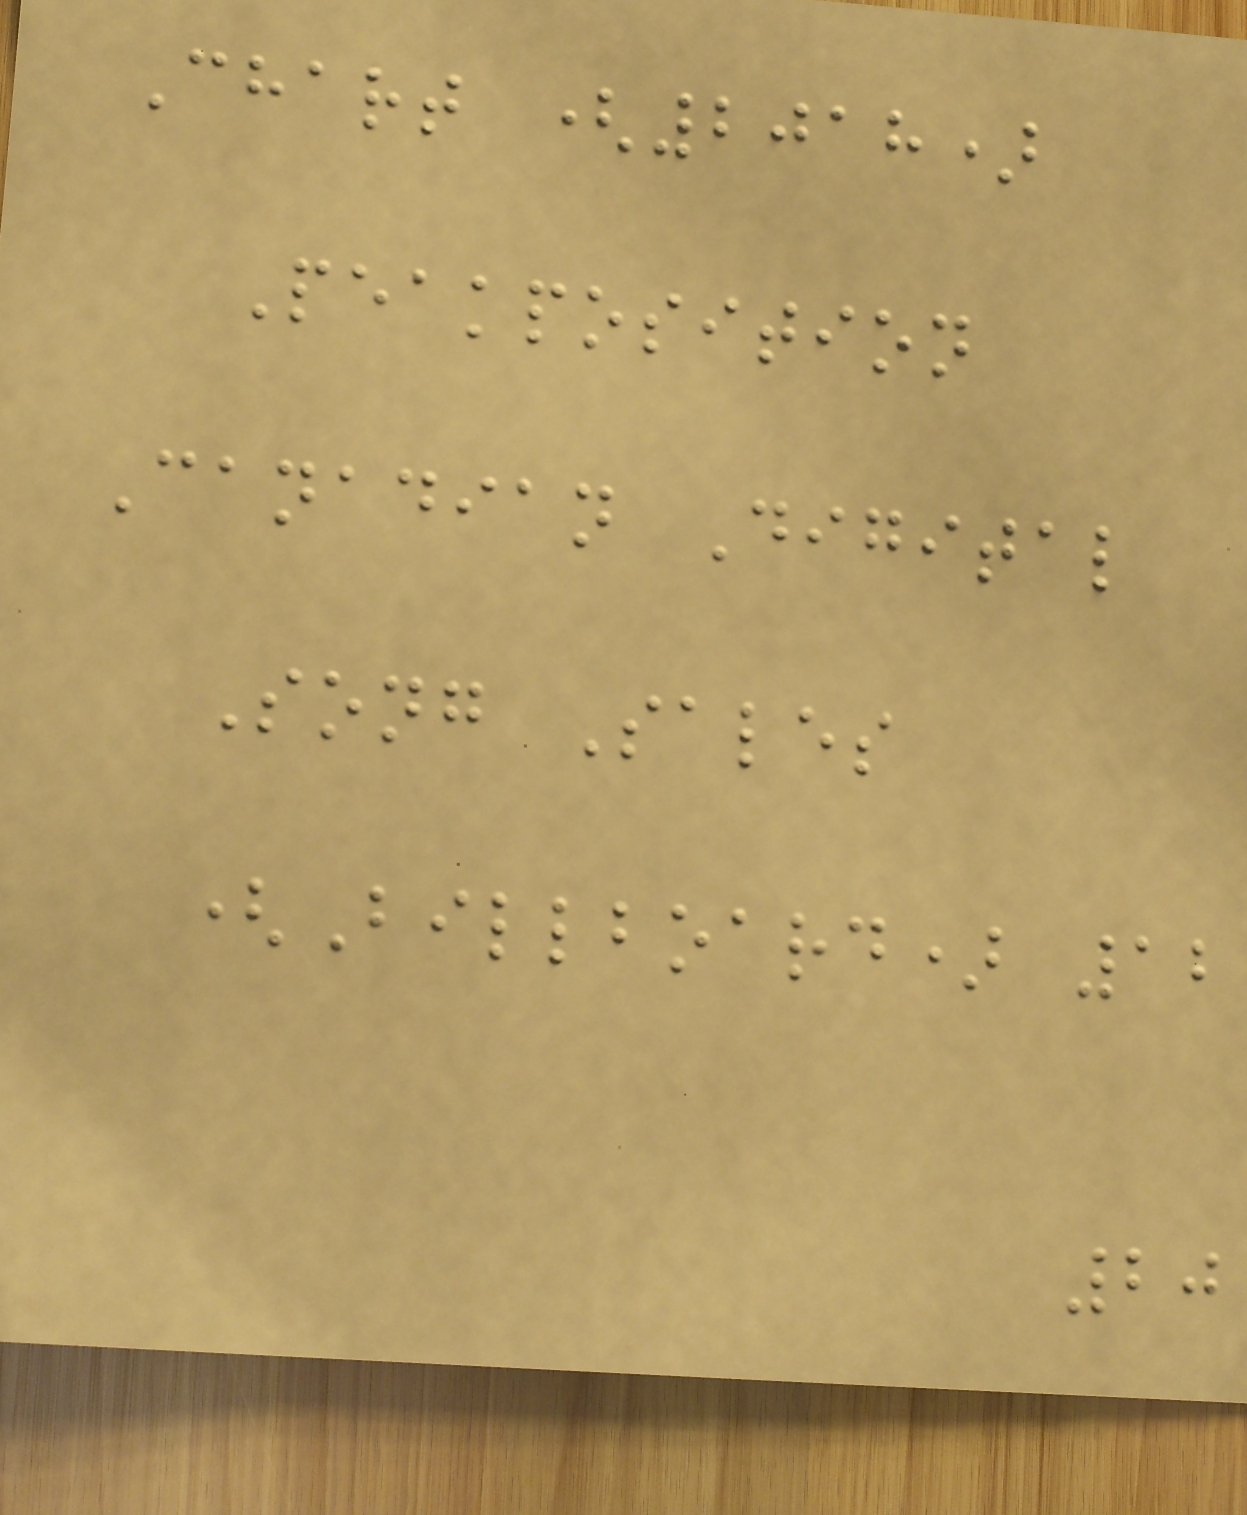Chart (2018)
Peakposition
Canadian Digital
Song Sales
(Billboard) 12
20
